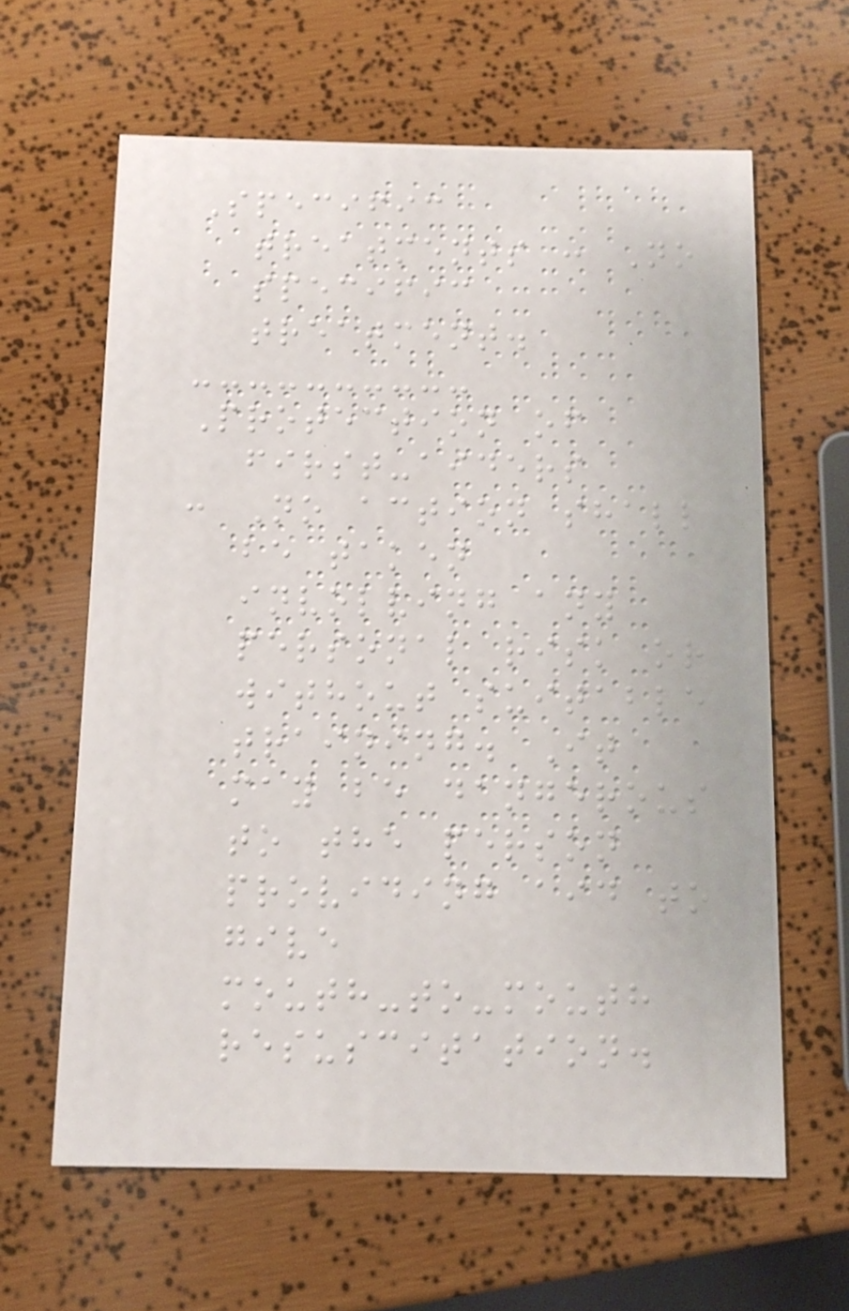Specific
treatments : No
specific
treatment.
Protection of
first-aiders
: No action shall
be taken
involving any
personal risk or
without suitable
training. It
may be dangerous
to the person
providing aid to
give
mouth-to-mouth
resuscitation.
